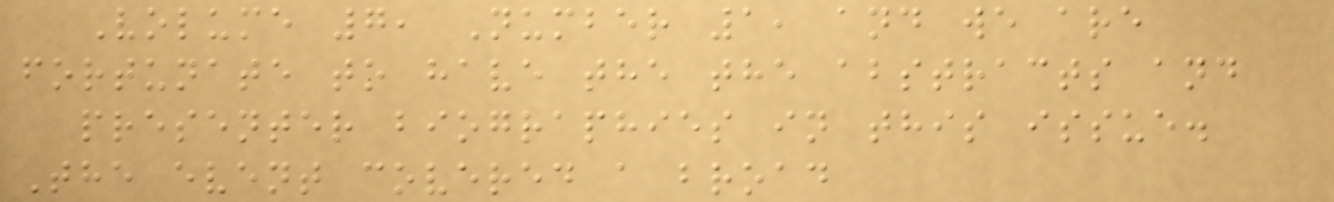Volume 7, Number 1, and we are
fortunate to have the the abstracts and
presenter biographies in this issue.
The event covered a broad
